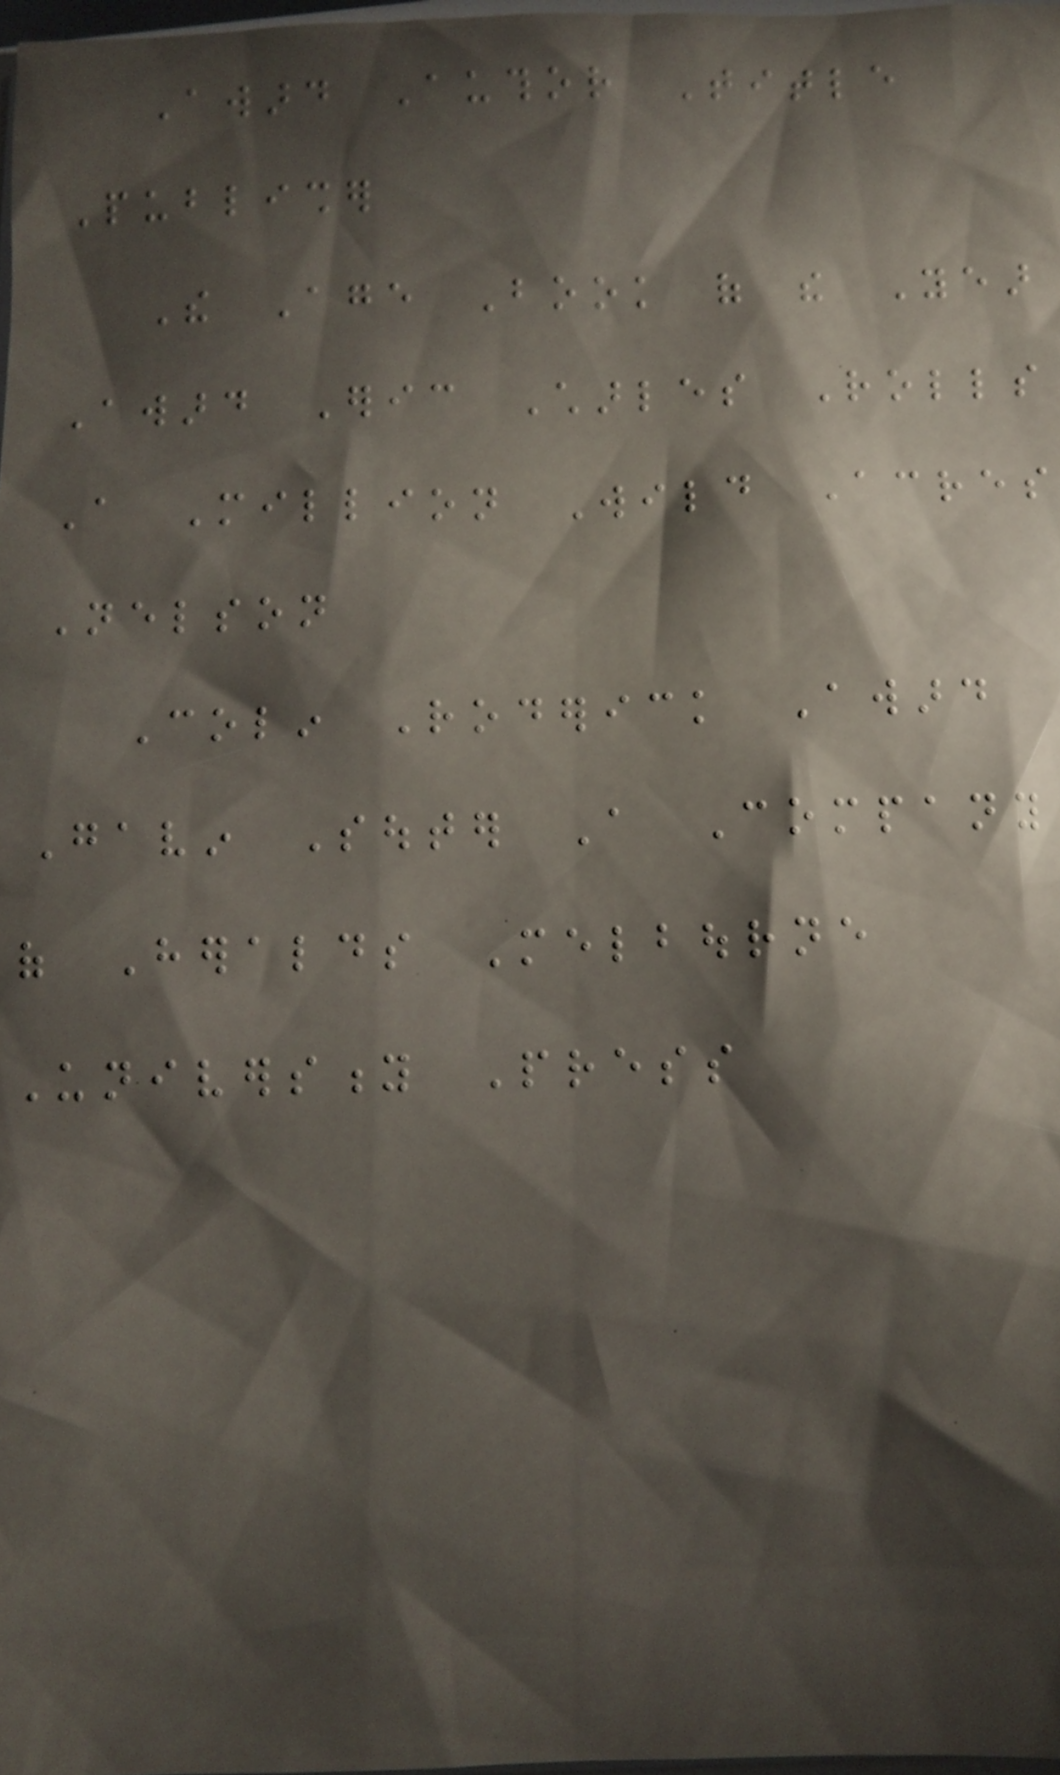Award Author Title
Publisher
The Age Book of the Year
Award Eric Charles Rolls
A Million Wild Acres
Nelson
Colin Roderick Award
Gavin Souter A Company
of Heralds Melbourne
University Press
